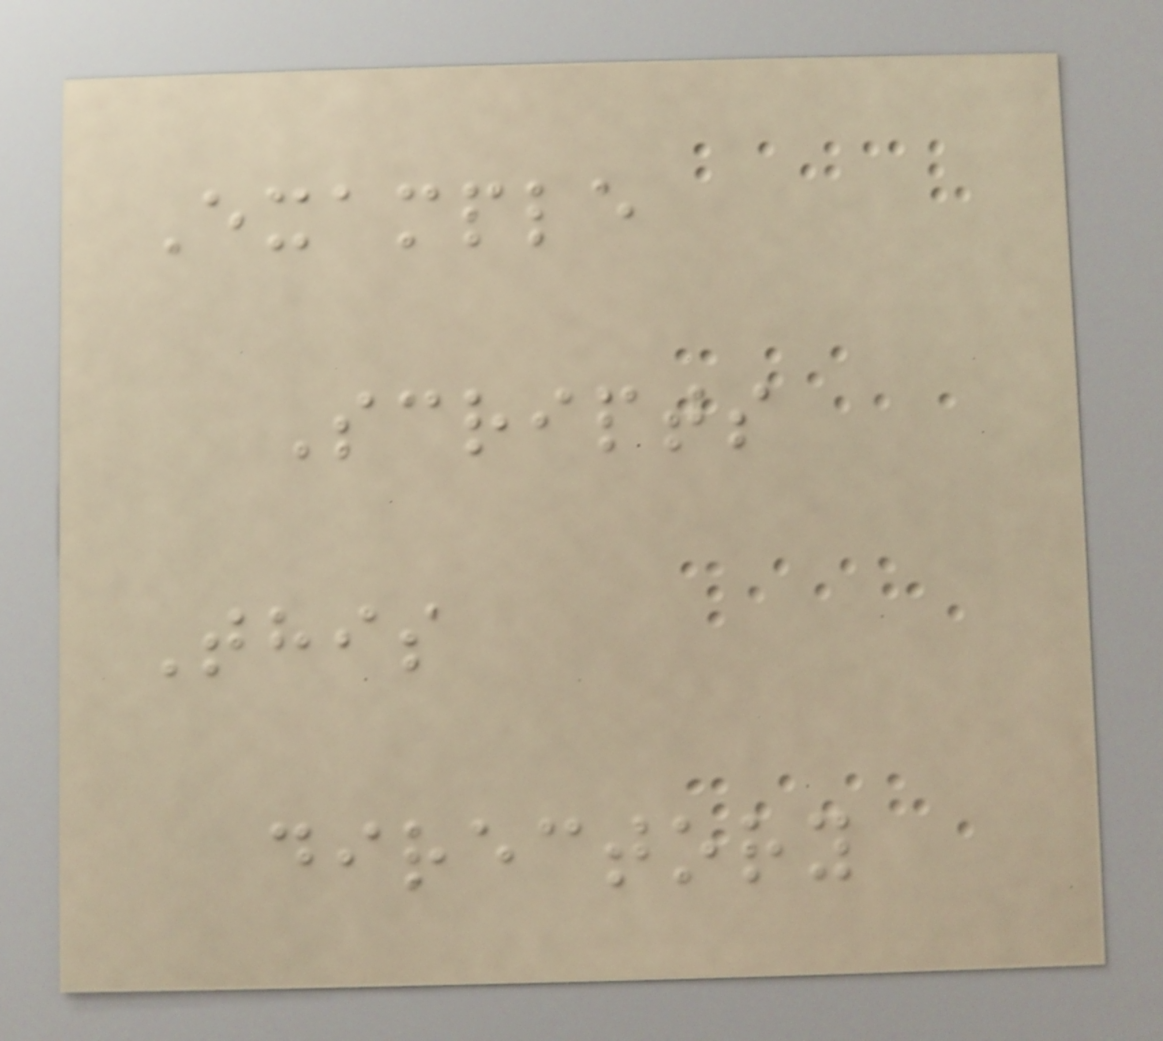Example
Scripts
This
directory
